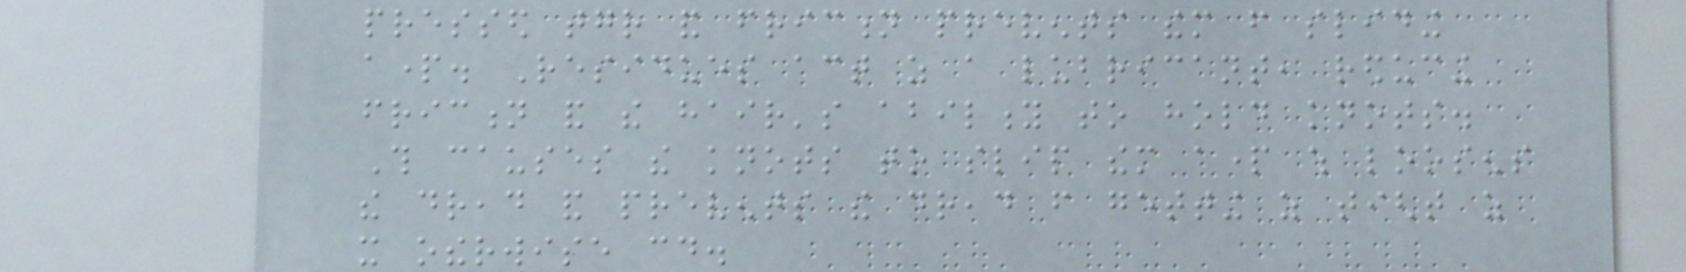pressed together and friction prevents them from sliding
apart. Residues act as a lubricant, reducing
friction and the hair's ability to hold knots.
This causes the knots to slip them apart which loosens
the dread and prevents the dread from getting as tight as
it otherwise could.
